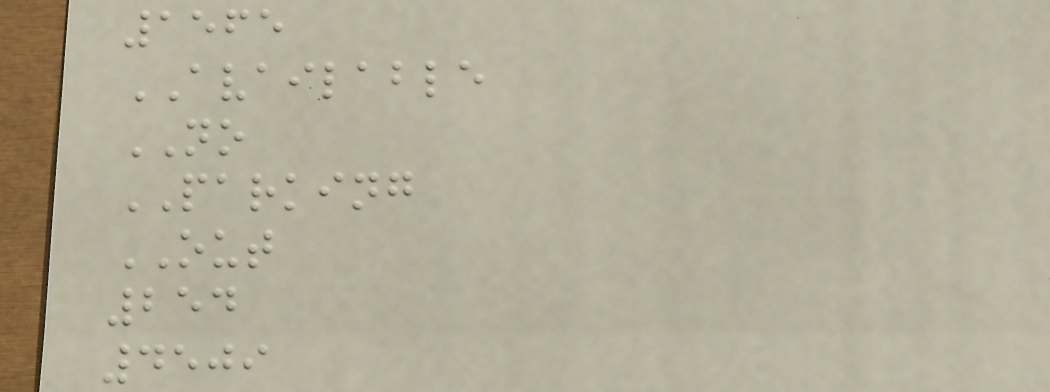1565
AVAILABLE
NO
PARKING
OUT
254
4509
